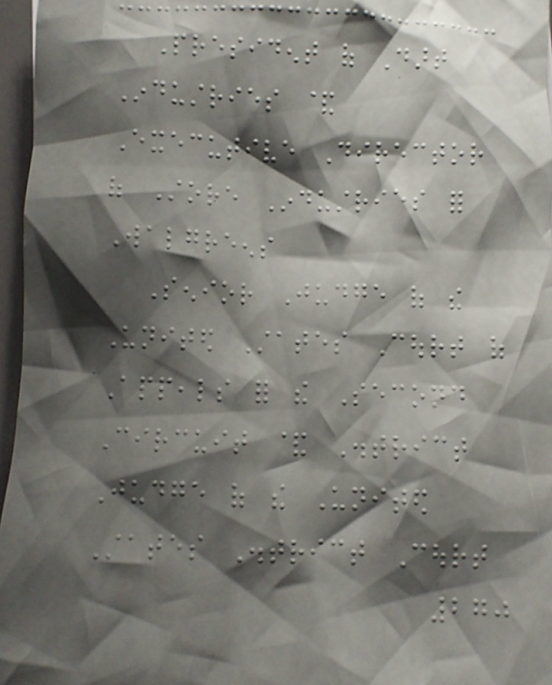President of Dart
Industries &
Executive Director
of Store Industries for
Walgreens
Senior Judge of the
United States Court of
Appeals for the Second
Circuit & District
Judge of the United
States District Court
270
